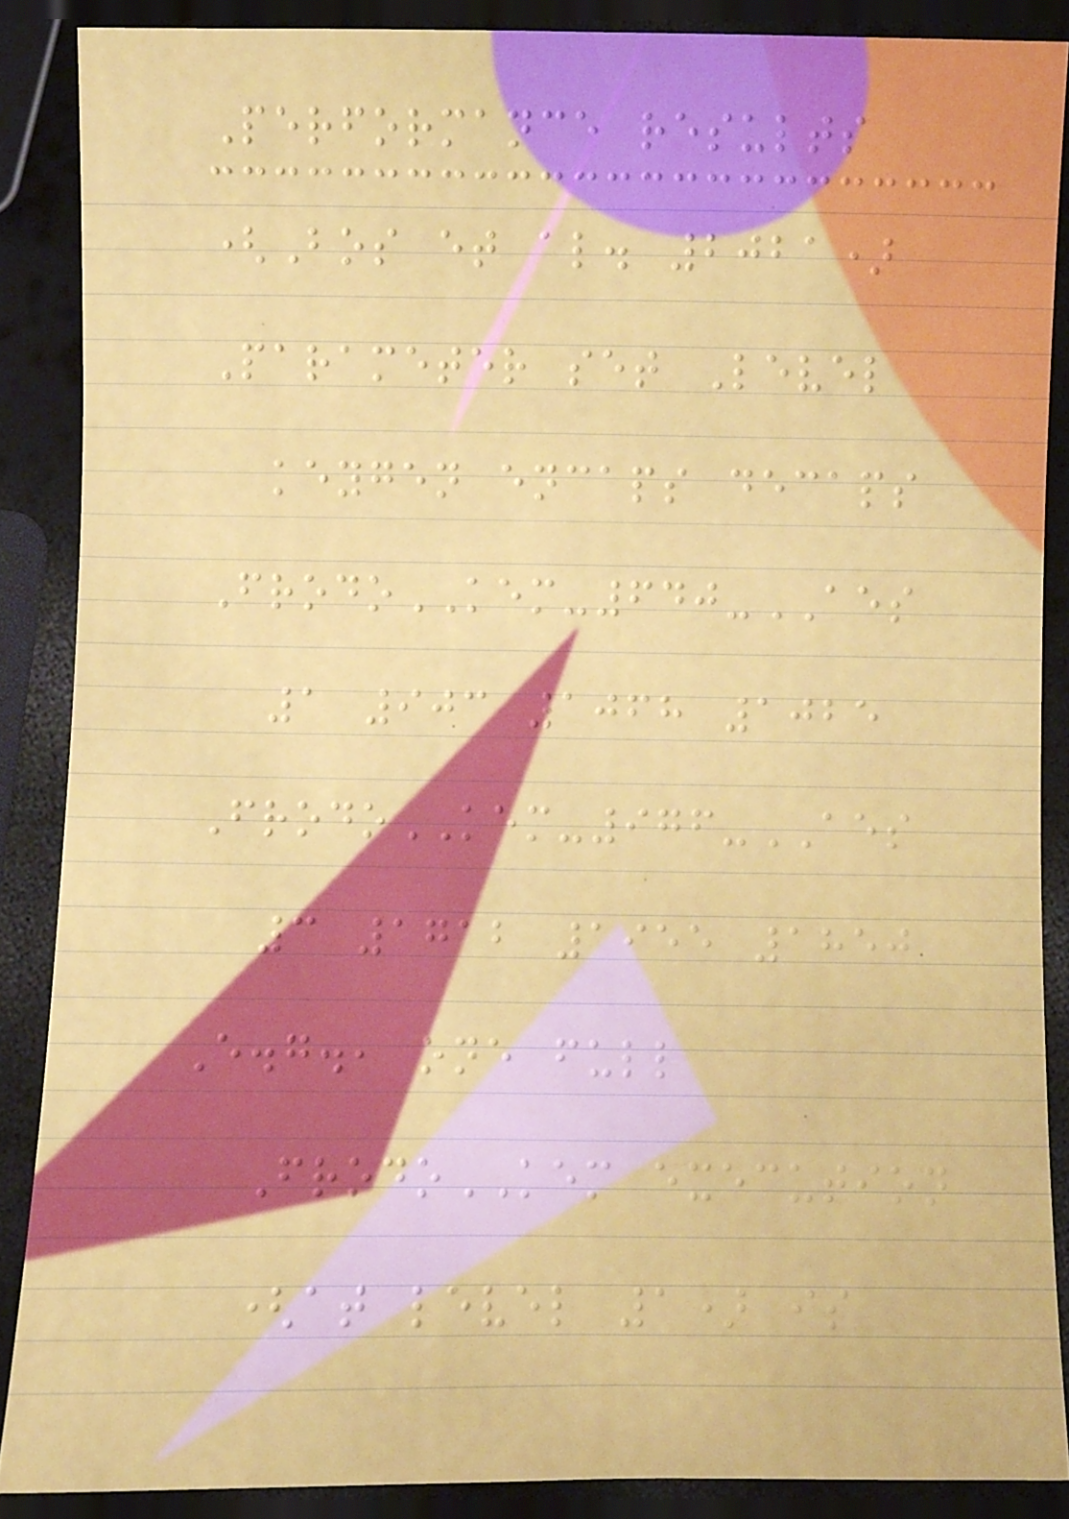Performance results
(Bos et al. 2021)
Parameter set Level
keygen encaps decaps
FrodoKEM-640-AES
1 903 1068 1025
FrodoKEM-976-AES
3 1712 1955 1850
E.g., one full
FrodoKEM execution
(at level 1) is
